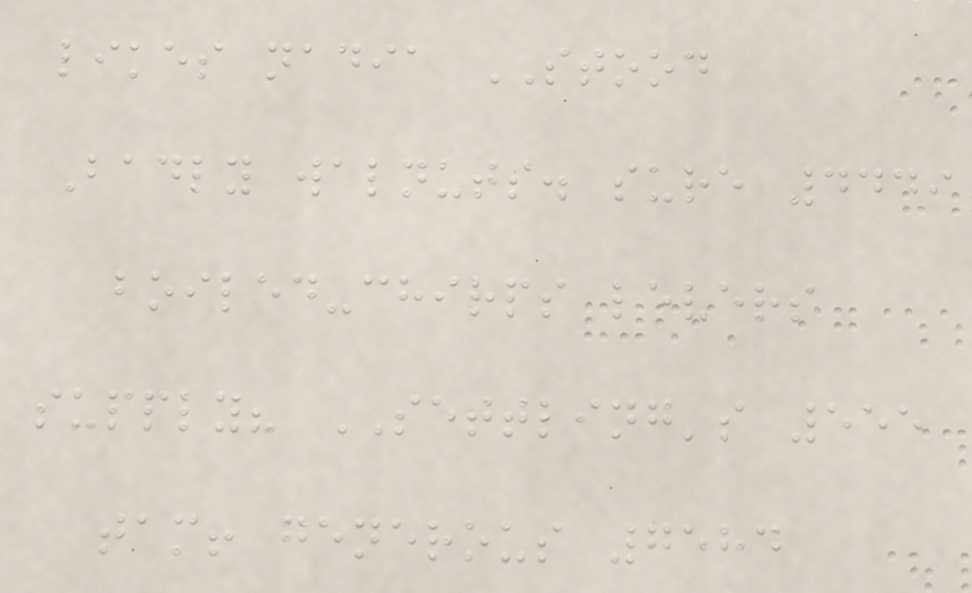likes nadia STOOD
Badly walnuts. sure 4449
boiled-chirps levers
supply? SETTLING's 555
tam! generous 7584
